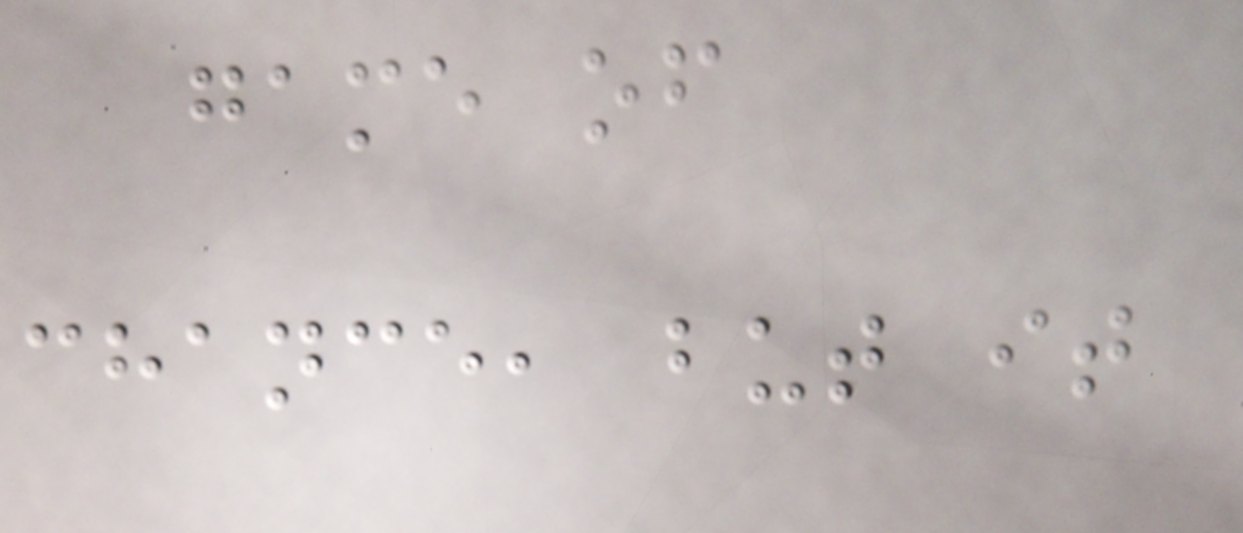game of
chance, but it
